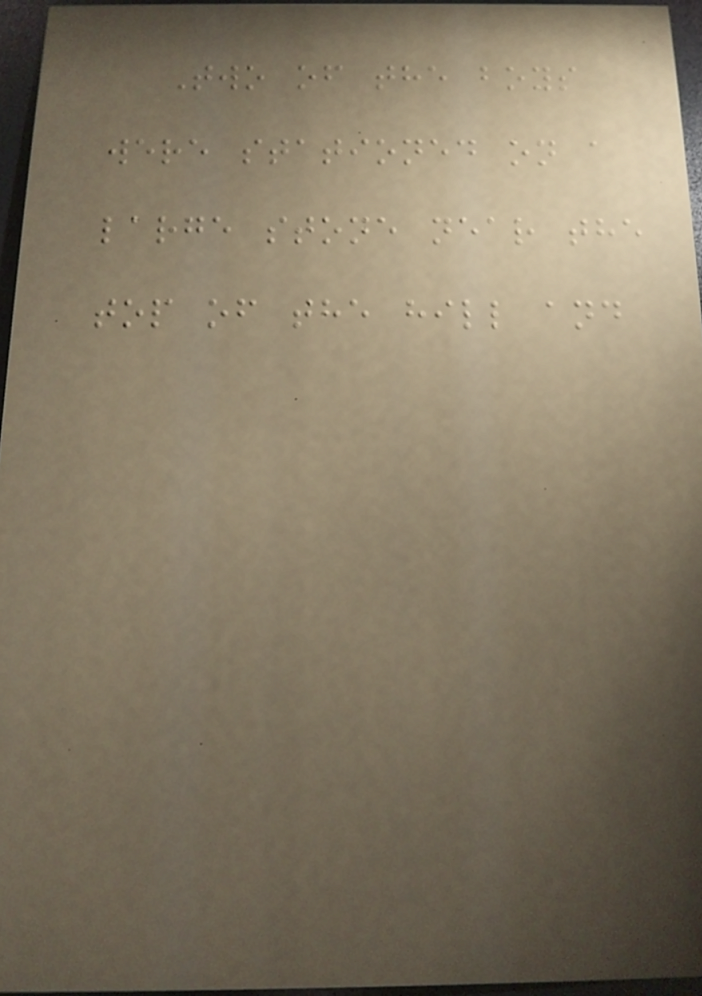Two of the boys
were stationed on a
large stone near the
top of the hill and
